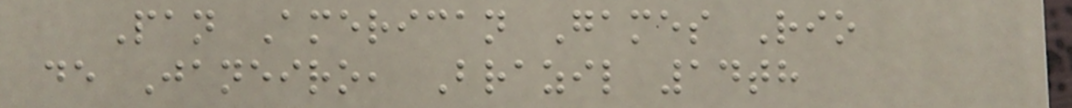Pan American Games Rio
de Janeiro, Brazil 14th
